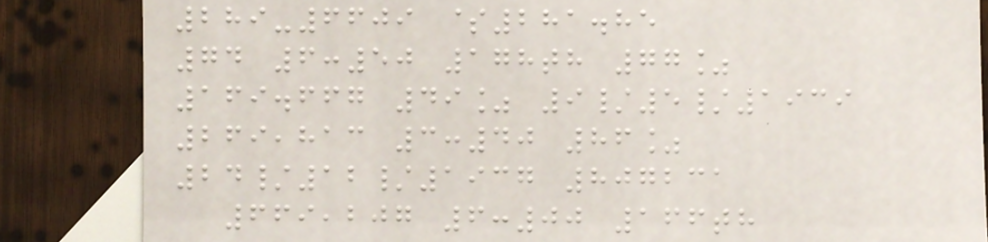289-6609 $281.85
74 6:50 178th 77%
169.667 49% 9/5/1939
269,813 3:40 86%
24/12/1937 807231
669,207 6:00 166th
